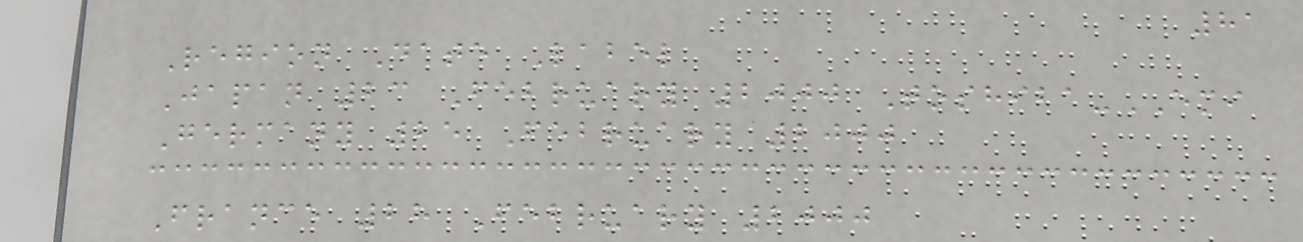81
Region Date Label
Japan 23 February 2000 Toshiba-EMI
Germany 25 February 2000
France 28 February 2000
